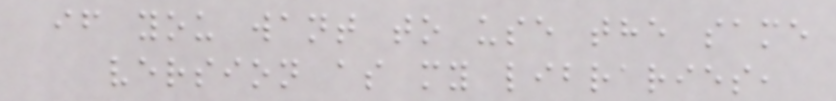if you want to use the same
version as my libraries,
